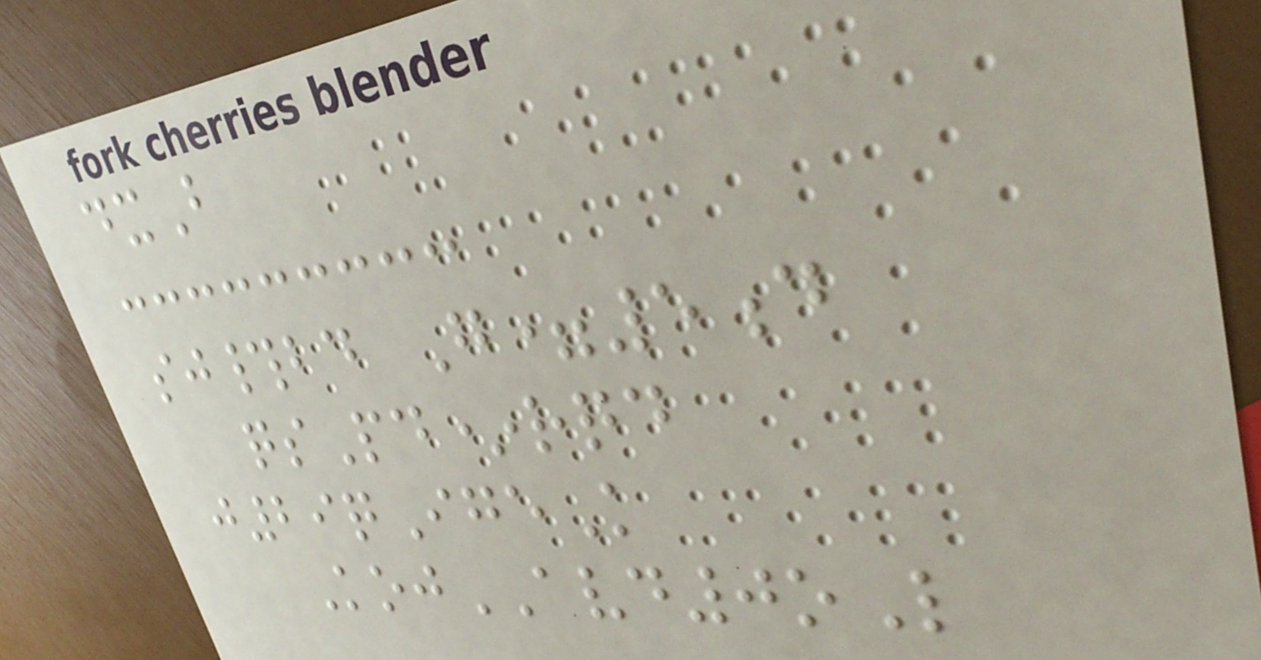dxB
sj#bd G=5d
qsPd*rqd
j29qIgeK
KojAVD0oL
